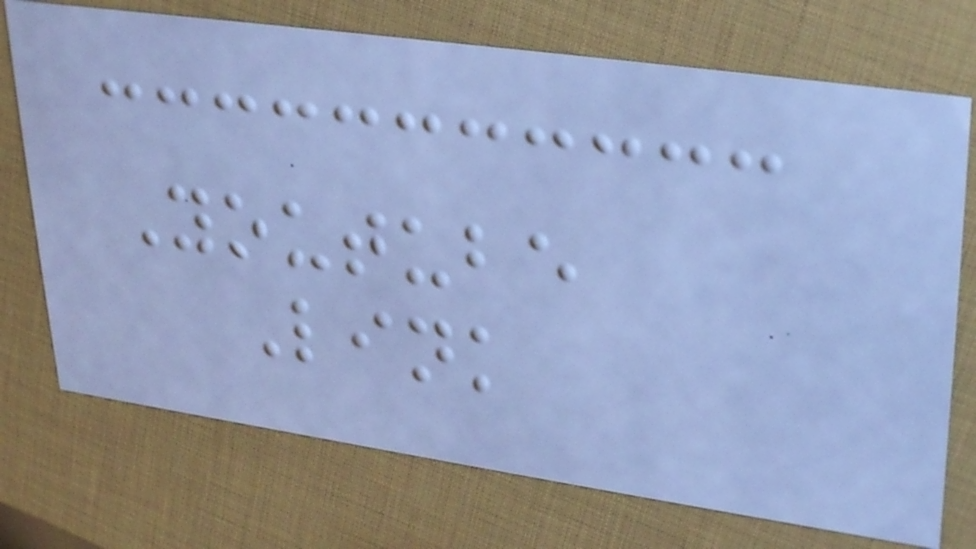Youtube
Link
